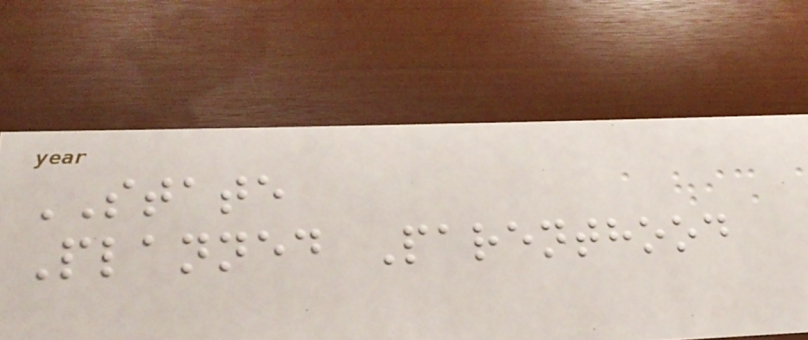STATE
Planned Parenthood
